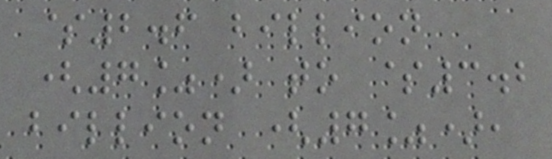$2.6 billion
(7%) to $3.2
billion (7%),
